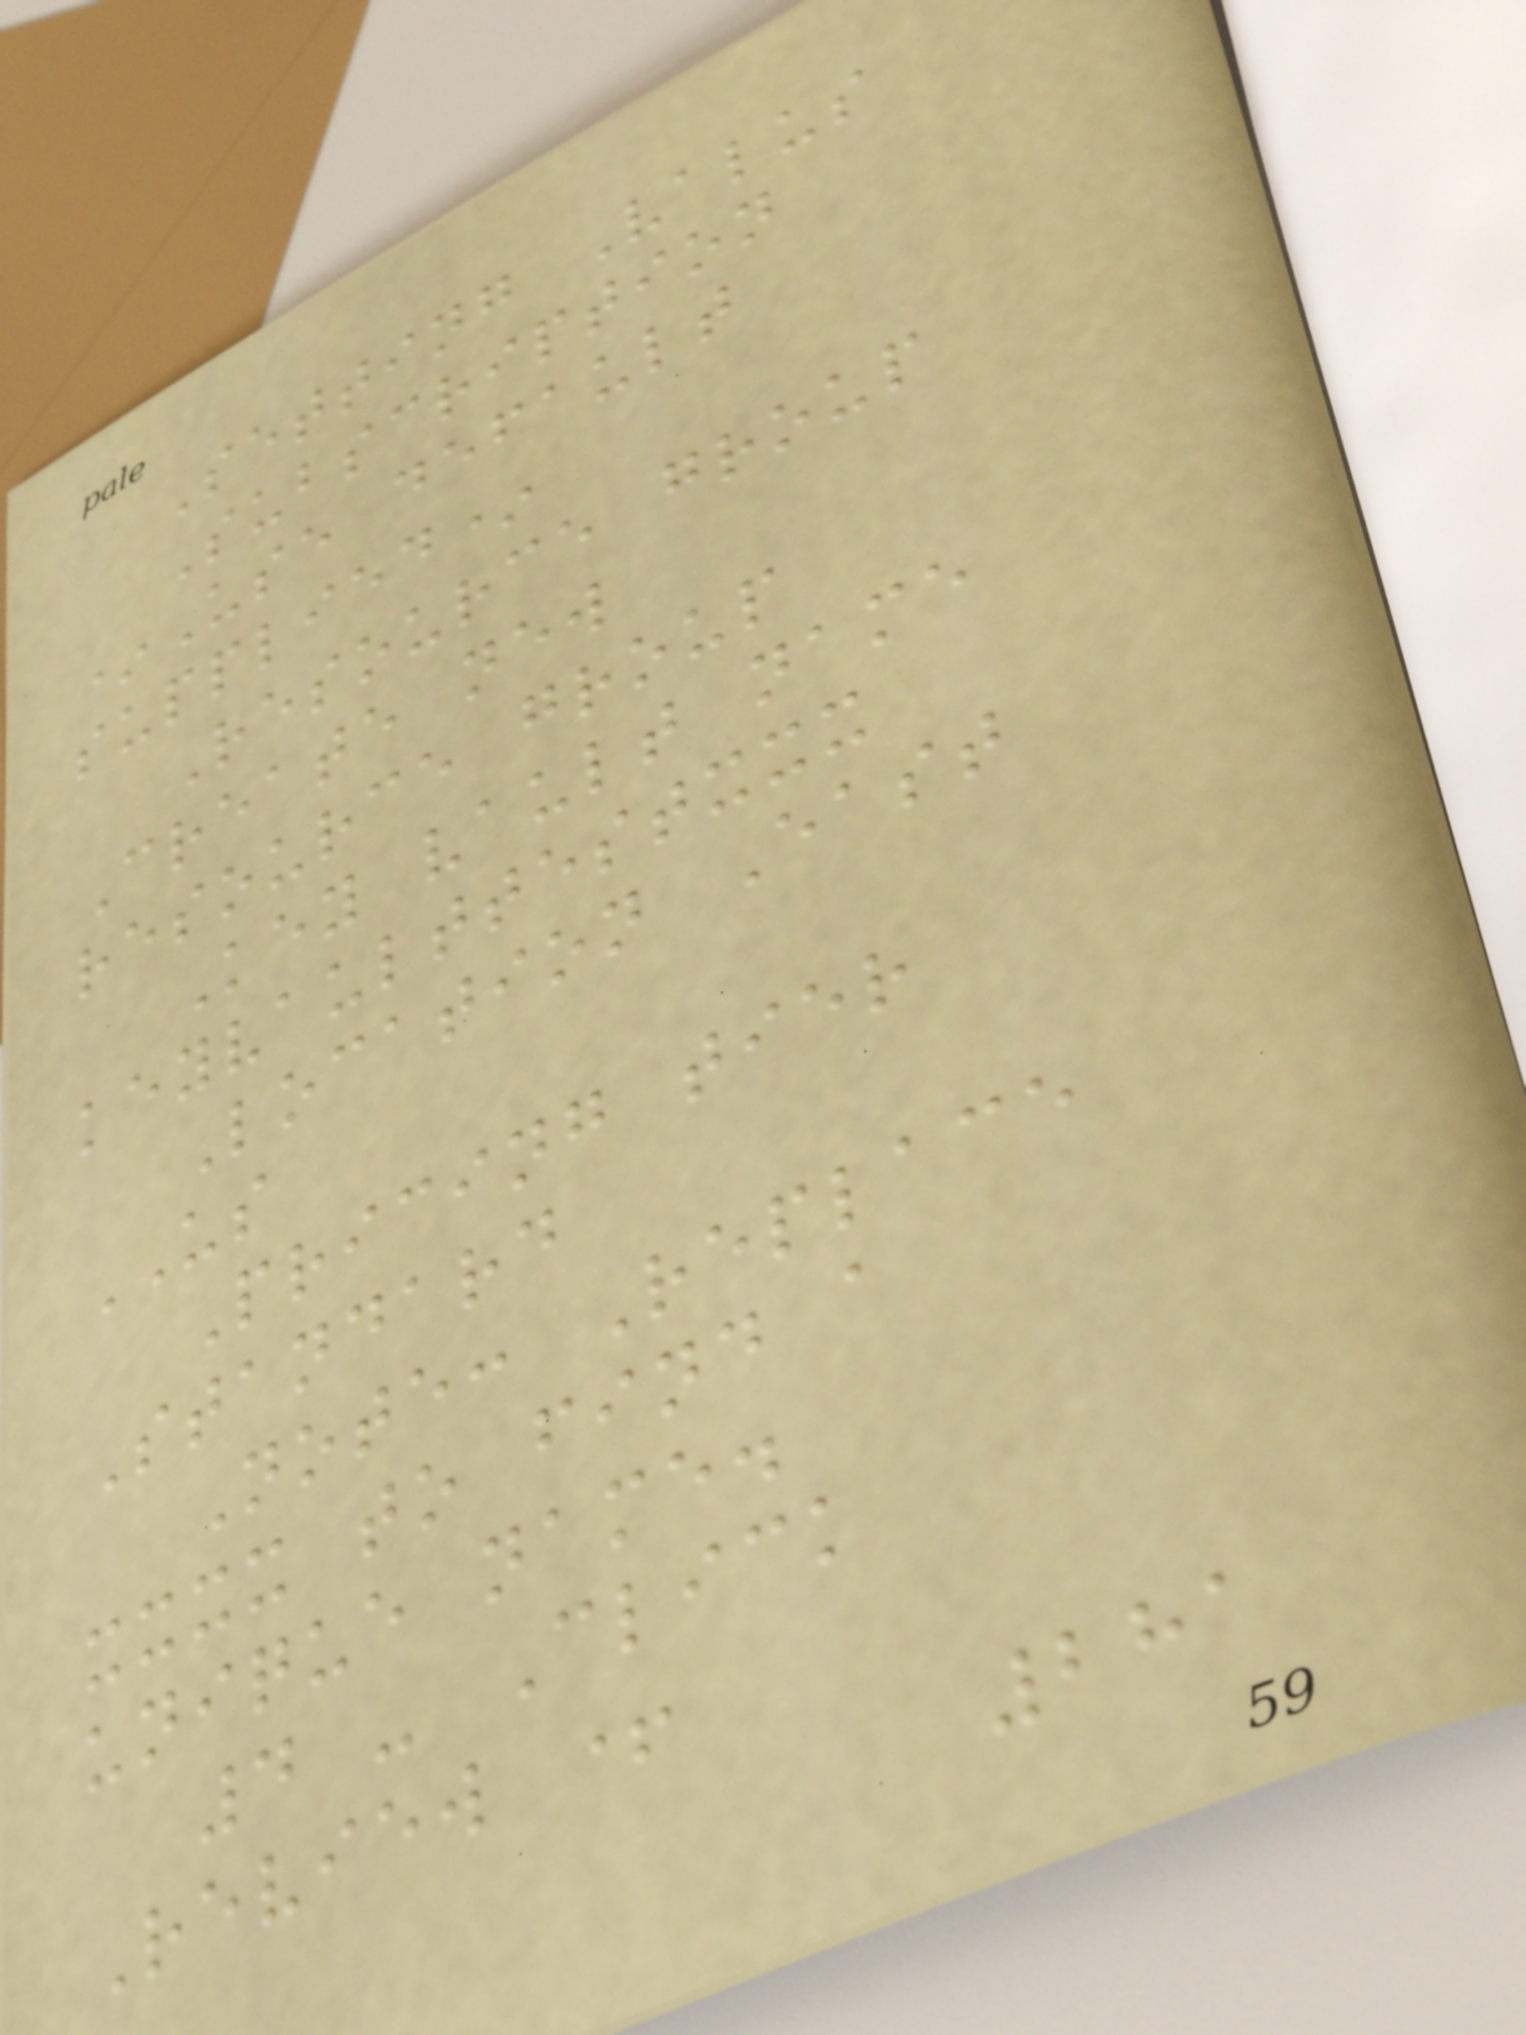Setting Valus
Subscription
*Use default
supplied*
Resource group
Create new
resource group
Key vault name
keyvaulttestxxx
Location East
US
Pricing tier
Standard
Note: Replace
xxxx to find a
unique name.
4 - Click
Review +
281
